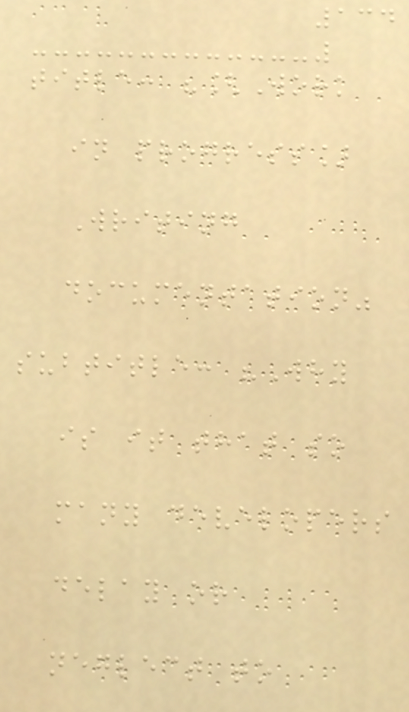134
title: "[Work
in progress]
Writing
documentation"
subtitle: "Why
is it that so
many developers
delay or
neglect to
